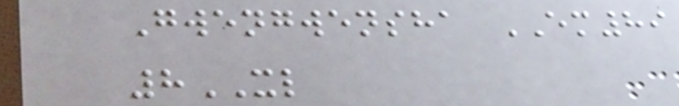Gwengwensha EM89
8XL
